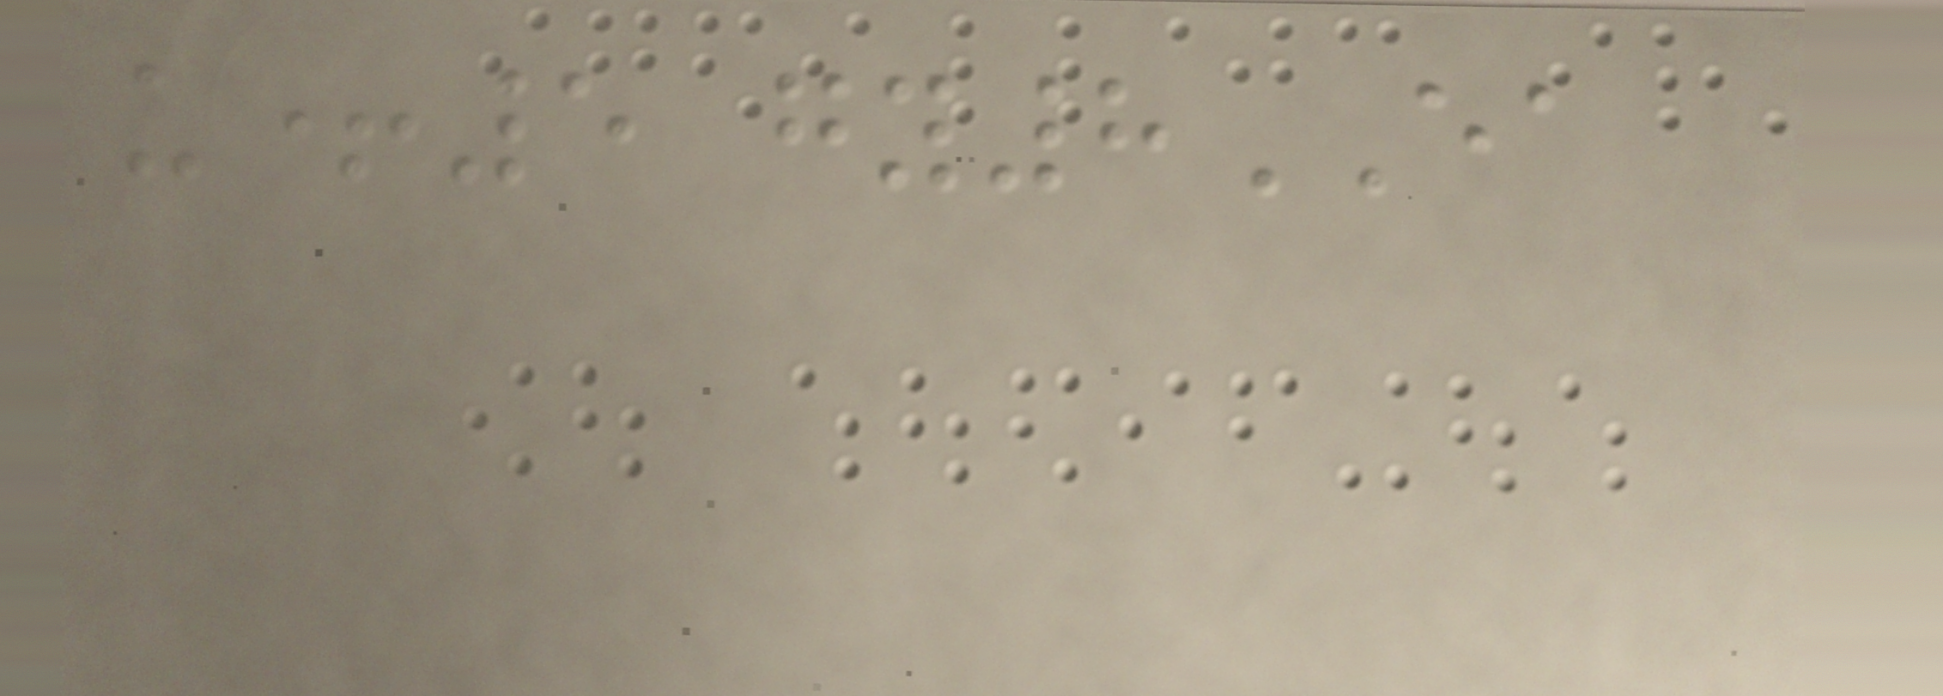u+5 gy8EA
